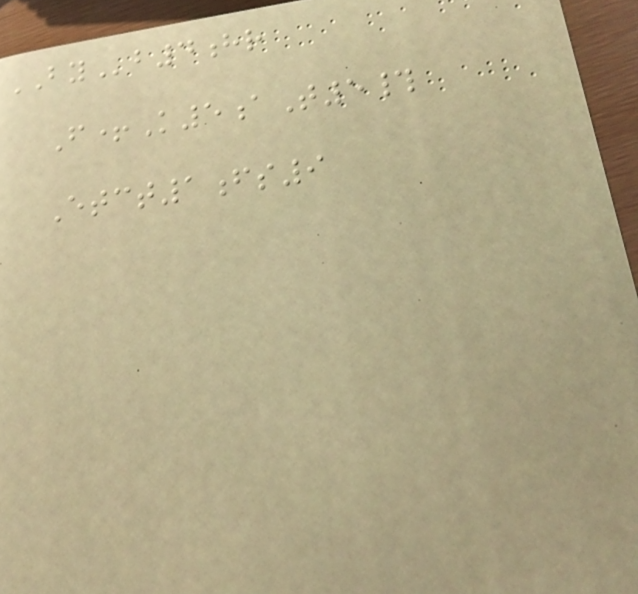BYb4hr
F+K5aT5#
Etct1fs9
